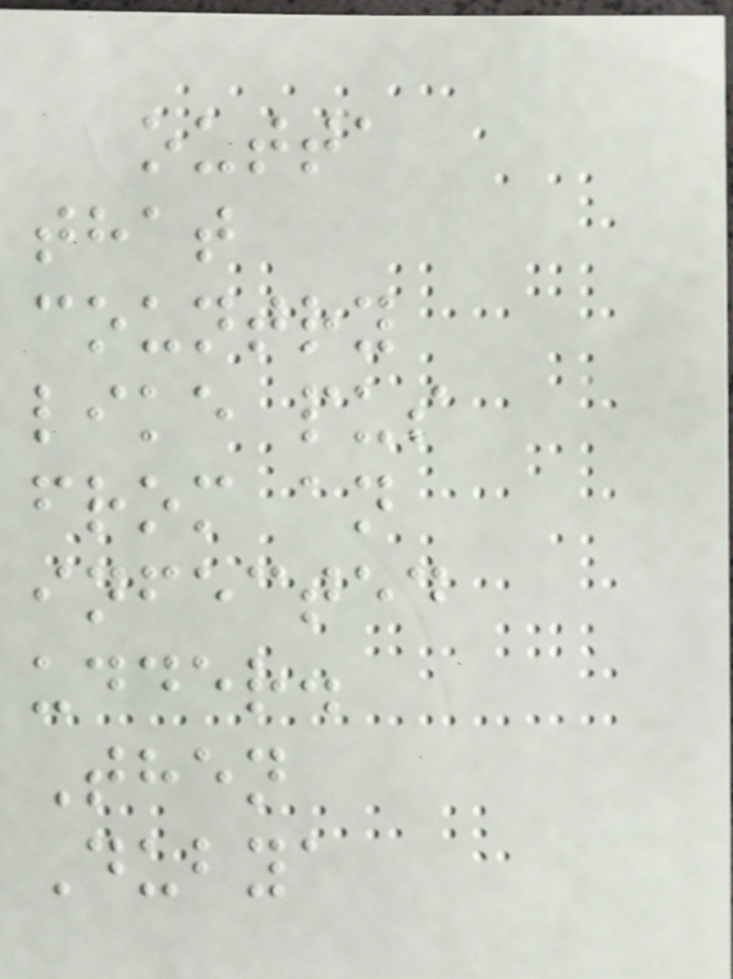outta
that
country
like pus
from an
infected
udder.
Then
Dubya
